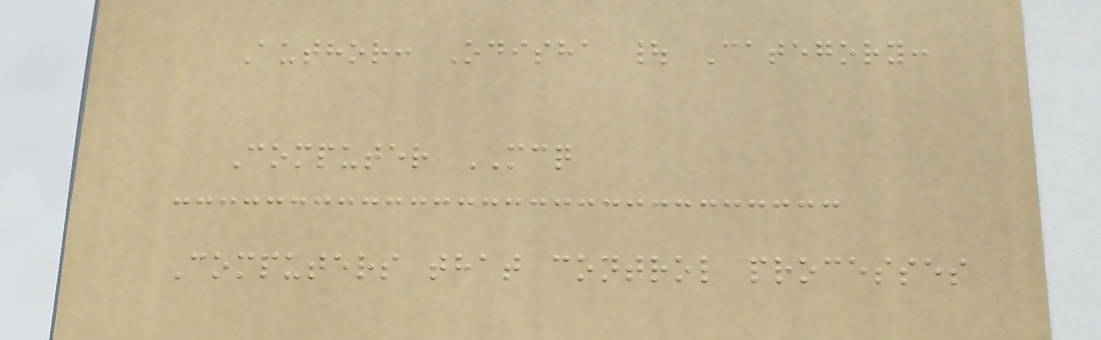Author: Odisha | Category:
Computer MCQ
Computers that control processes
